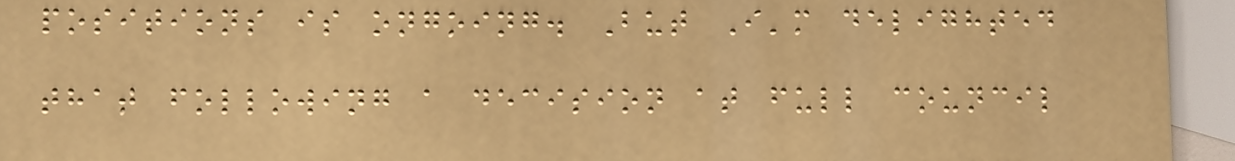positions is ongoing. But I'm delighted
that following a decision at full council
